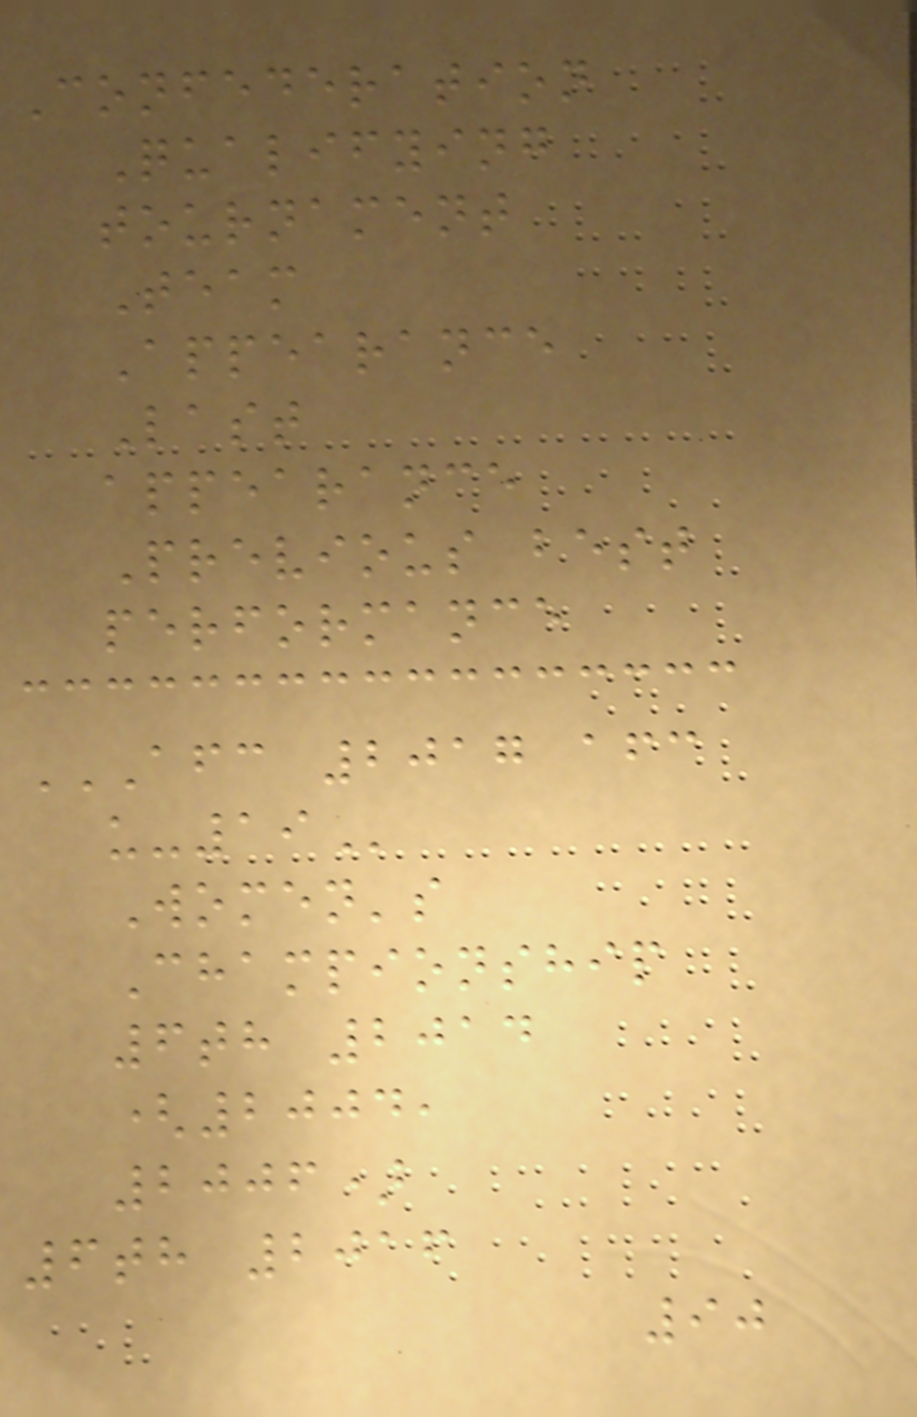Confederation
Qualifying
tournament
Team
Appearance
Last
appearance
Previous best
performance
AFC 2017 AFC
U-19
Women's
Championship
6th 2014
(2004,
2006)
6th 2016
90
